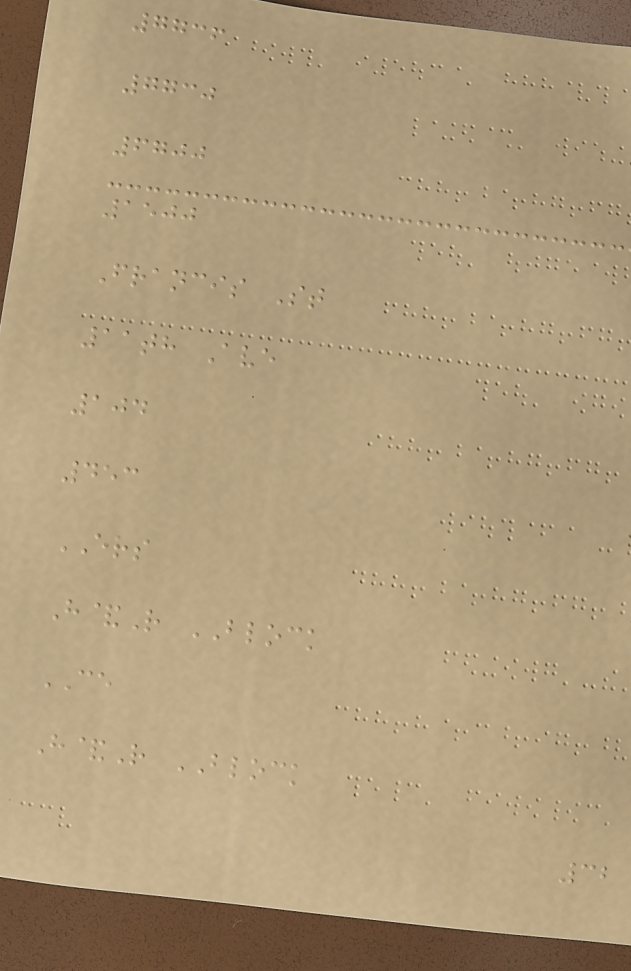7736
7730
6700
1500
Francis St
11th Ave
104
453
ERS
H&R BLOCK
CE
H&R BLOCK
32
